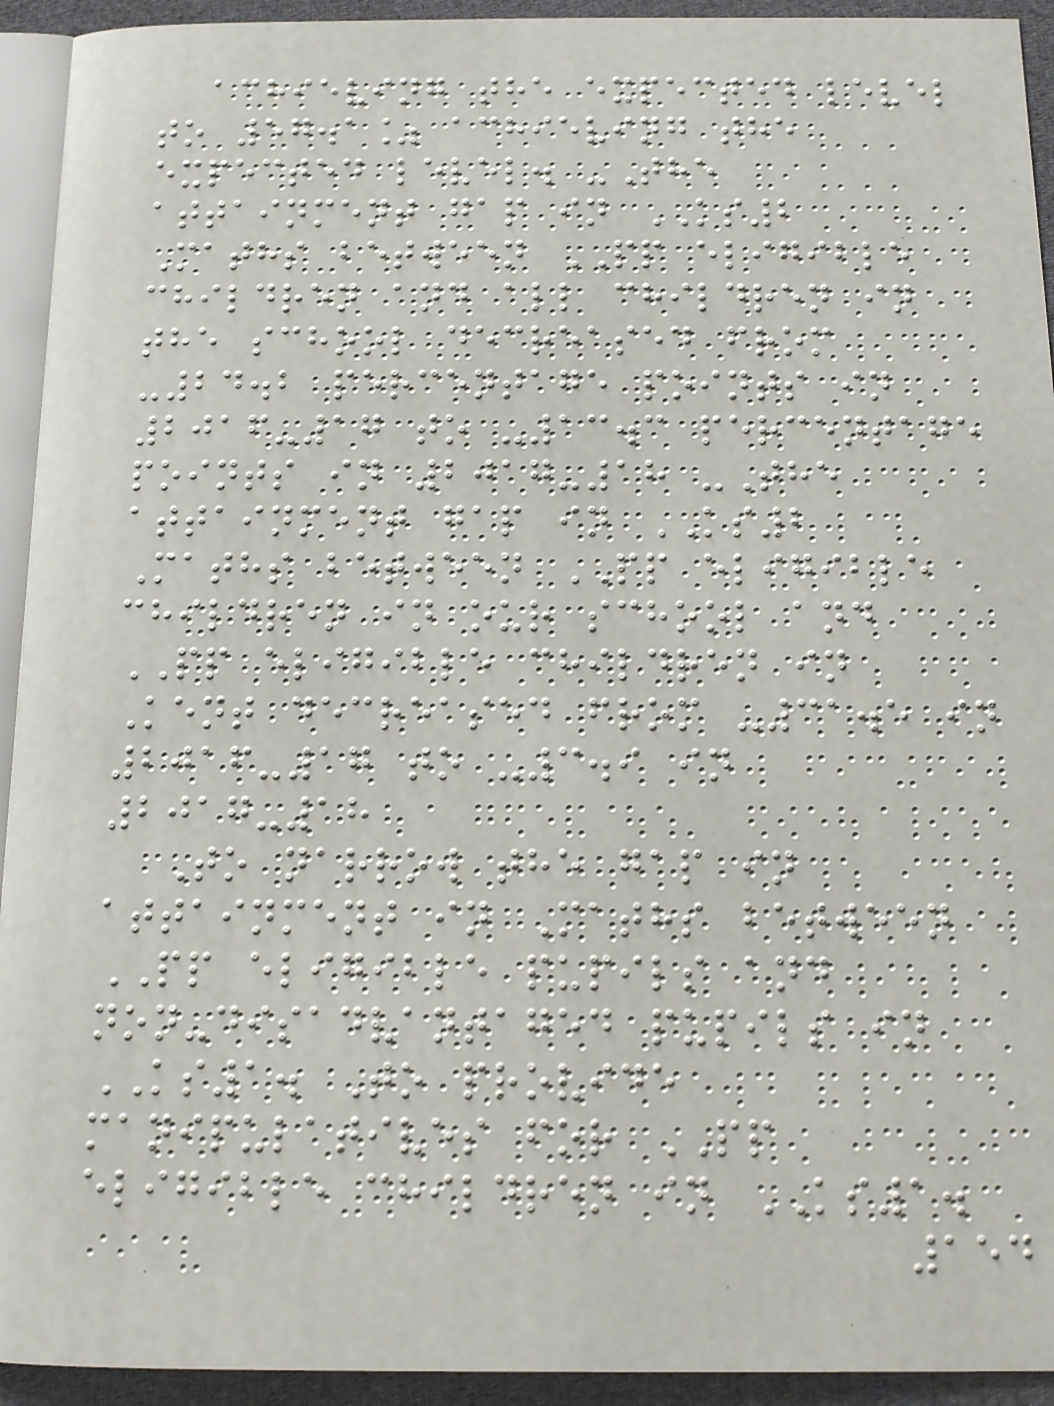achieving the expected level
to 57.1% achieving the
expected level. -The
attainment gap in KS2
Maths between PP eligible
children and all children in
the school decreased from
-24.2 percentage points in
2016-17 to -13.3 percentage
points in 2017-18 -The
attainment gap in KS2
Maths between PP eligible
children in our school and
PP eligible children in
Kent decreased from -31.5 in
2016-17 to -3.9 in
2017-18
To narrow the gap in
attainment in Maths between
PP eligible pupils and
non-disadvantaged pupils in
KS1. To provide
manipulatives for PP
eligible children in KS1.
154
